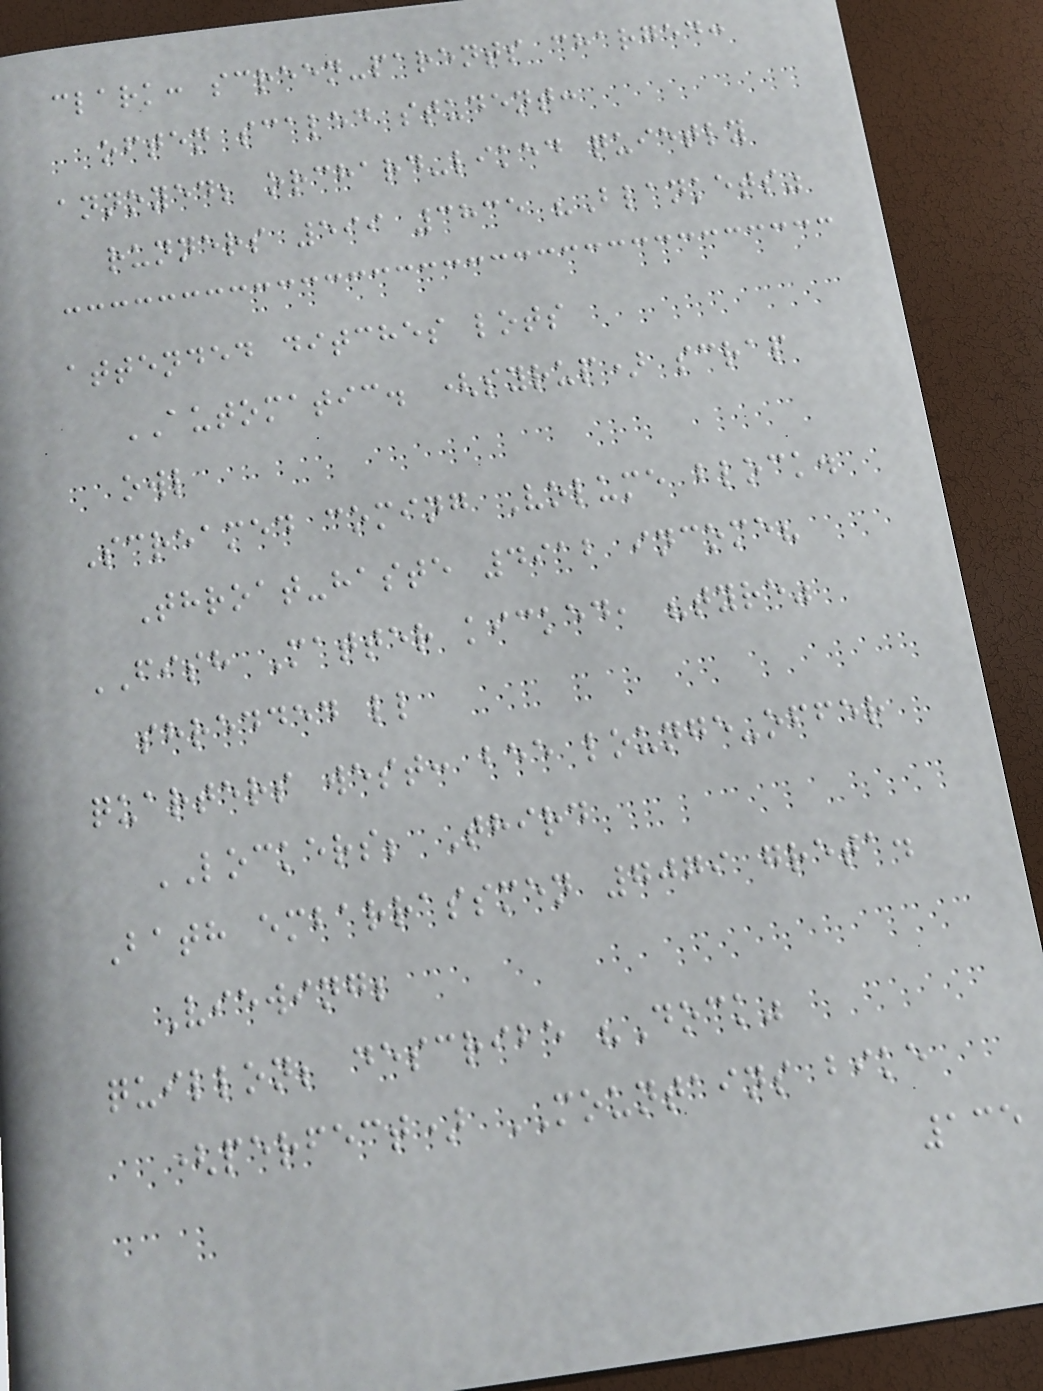clark: screen-parents charged:
often scaled student:
annoyed; orchard-liked quietly
runners 599 3835 "Blankets"
attended ditches lots
AUTOMATIC. (syrup) scrap
owl
Screamed coming Volume block.
Throat-haste 4912 income?
FISH Matter kicked, "tyre"
shredded ll
quarters west: bee lounge-offer
LOCKERS; Third
Bath embarrassmen 7079 greta.
Viewing;
quillon; describe "Dock"
(perfect) MOUNTAINS bike
135
